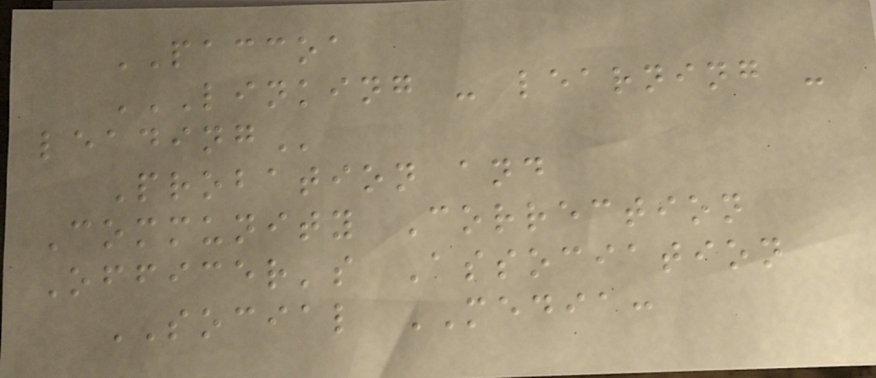PACCOA
LINKING - LEARNING -
LEADING
Probation and
Community Correction
Officer's Association
SOCIAL MEDIA:
